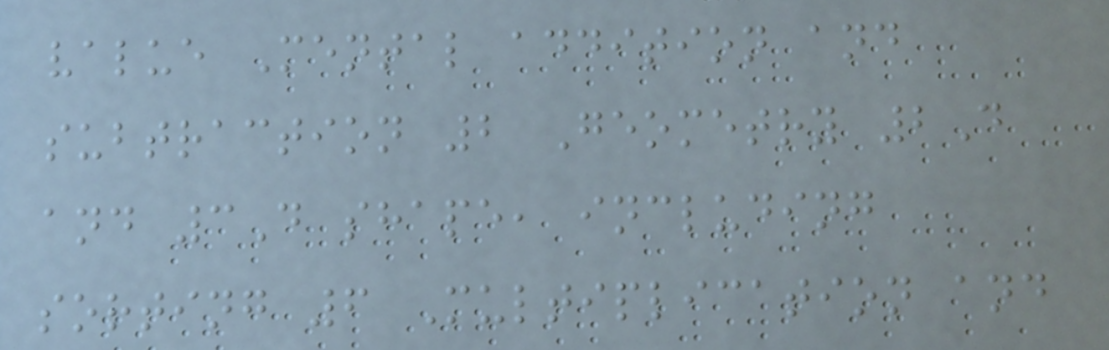value Mental addition and
subtraction 2 Geometry 2D
and 3D shape, including
sorting 6 Multiplication and
